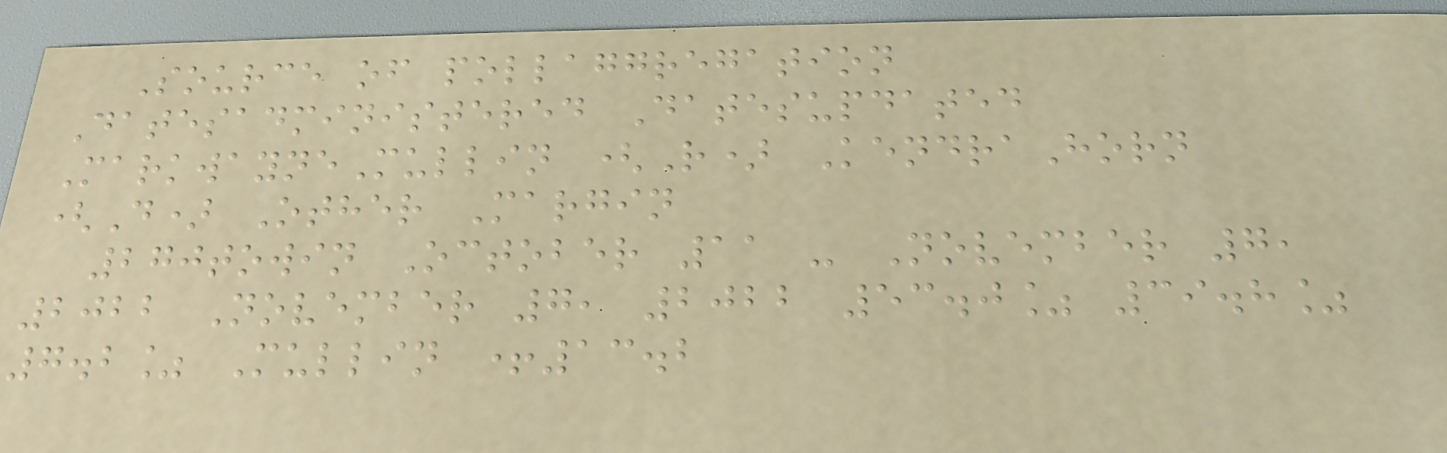Source of pollaggregation
Datesadministered Datesupdated
MarkwayneMullin (R) KendraHorn
(D) Other Margin
270towin October 11 - November 7,
2022 November 7, 2022 53.0% 39.8%
7.2% Mullin +13.2
